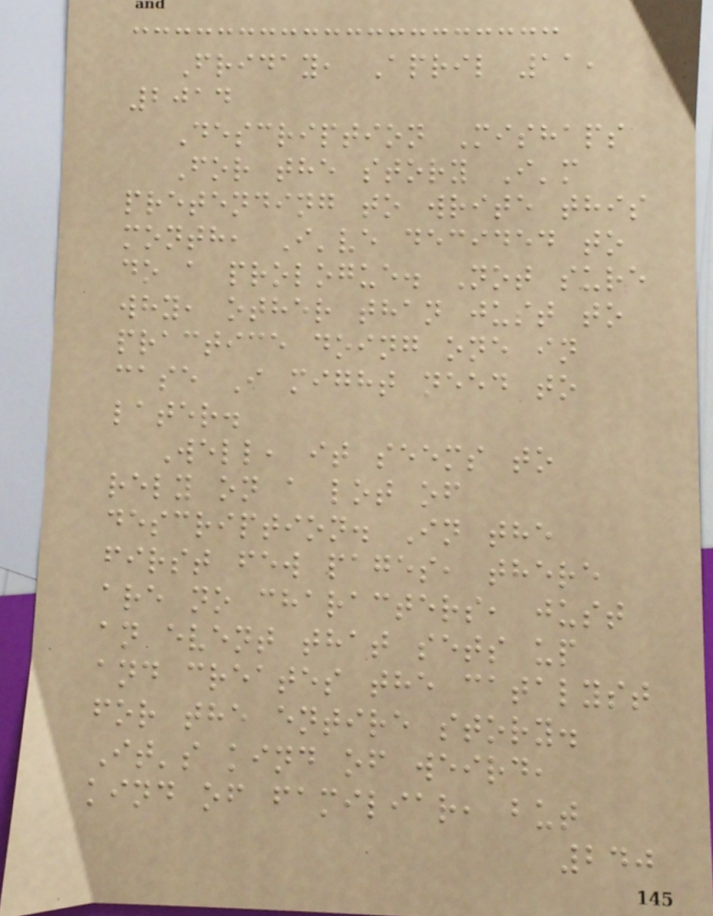Friday, April 11,
2014
Description Mishaps
For the story I'm
pretending to write this
month, I've decided to
do a prologue. Not sure
why, other than just to
practice doing one in
case I might need to
later.
Well, it seems to
rely on a lot of
description. In the
first few pages, there
are no characters, just
an event that sets up
and creates the catalyst
for the entire story.
It's kind of weird,
kind of familiar, but
240
